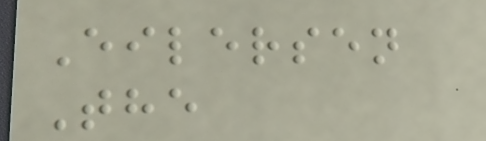Eilersen
The
